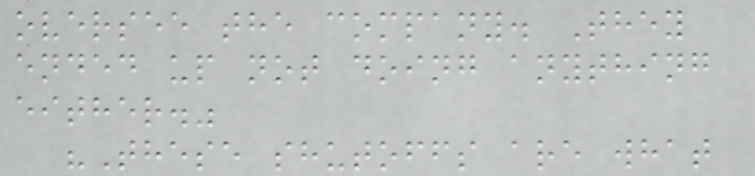oversee the company. They
ended up not doing anything
either."
"These shutoffs are what
